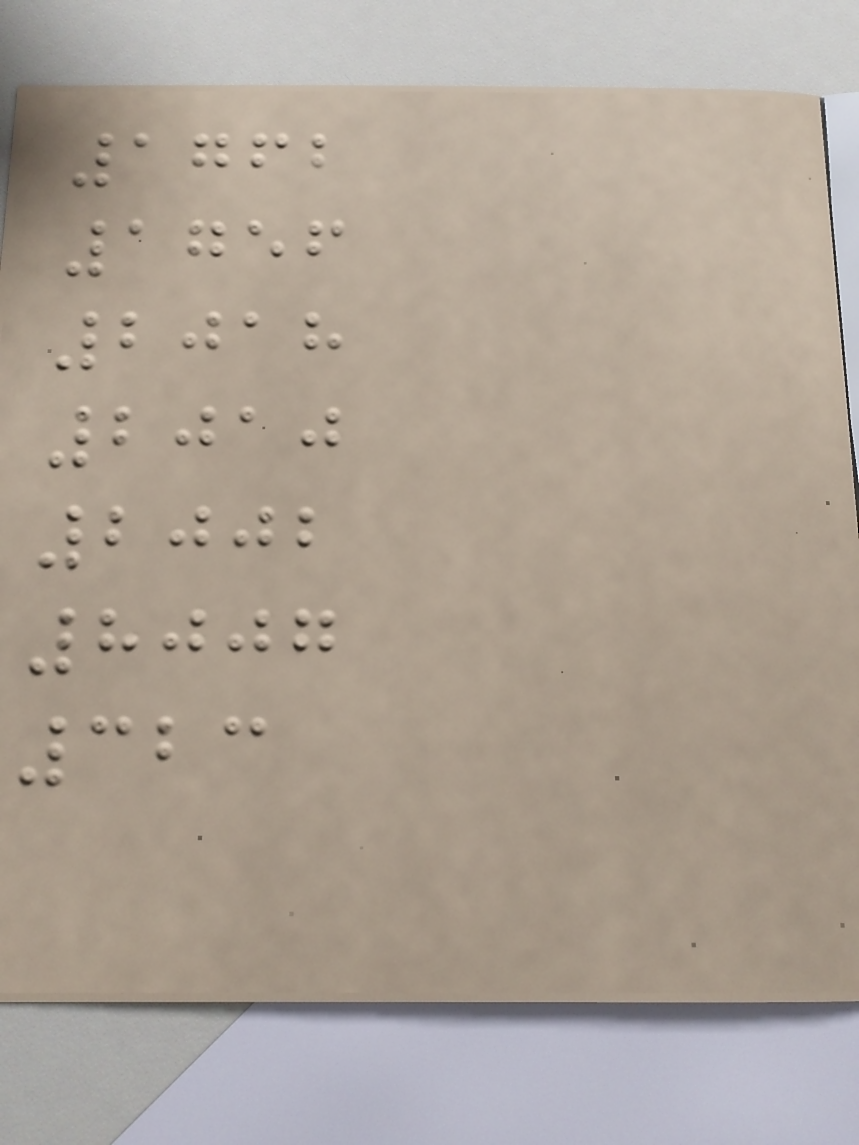1762
1756
2018
2010
2002
8007
323
